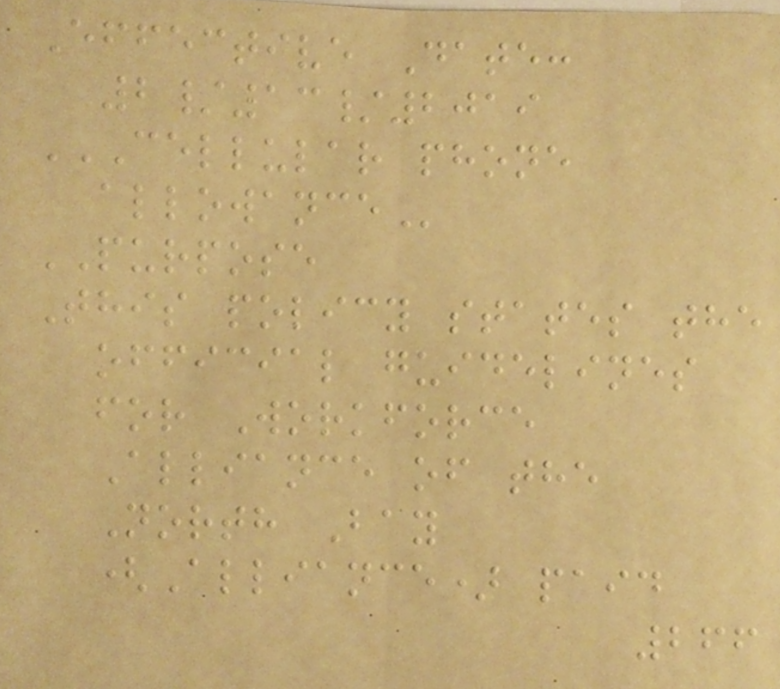Effective Date:
2/13/2019
CELLULAR PHONE
ALLOWANCE
PURPOSE
This policy states the
official guidelines
for Workforce
Alliance of the
North Bay
(Alliance) paid
266
